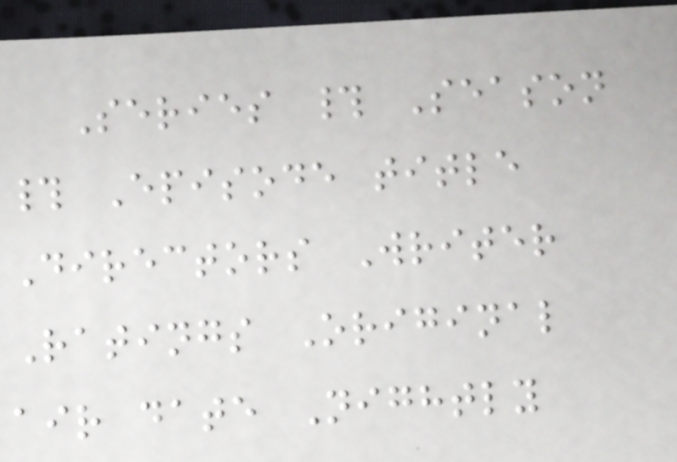Series # Season
# Episode title
Directors Writer
Ratings Original
air date Nightly
